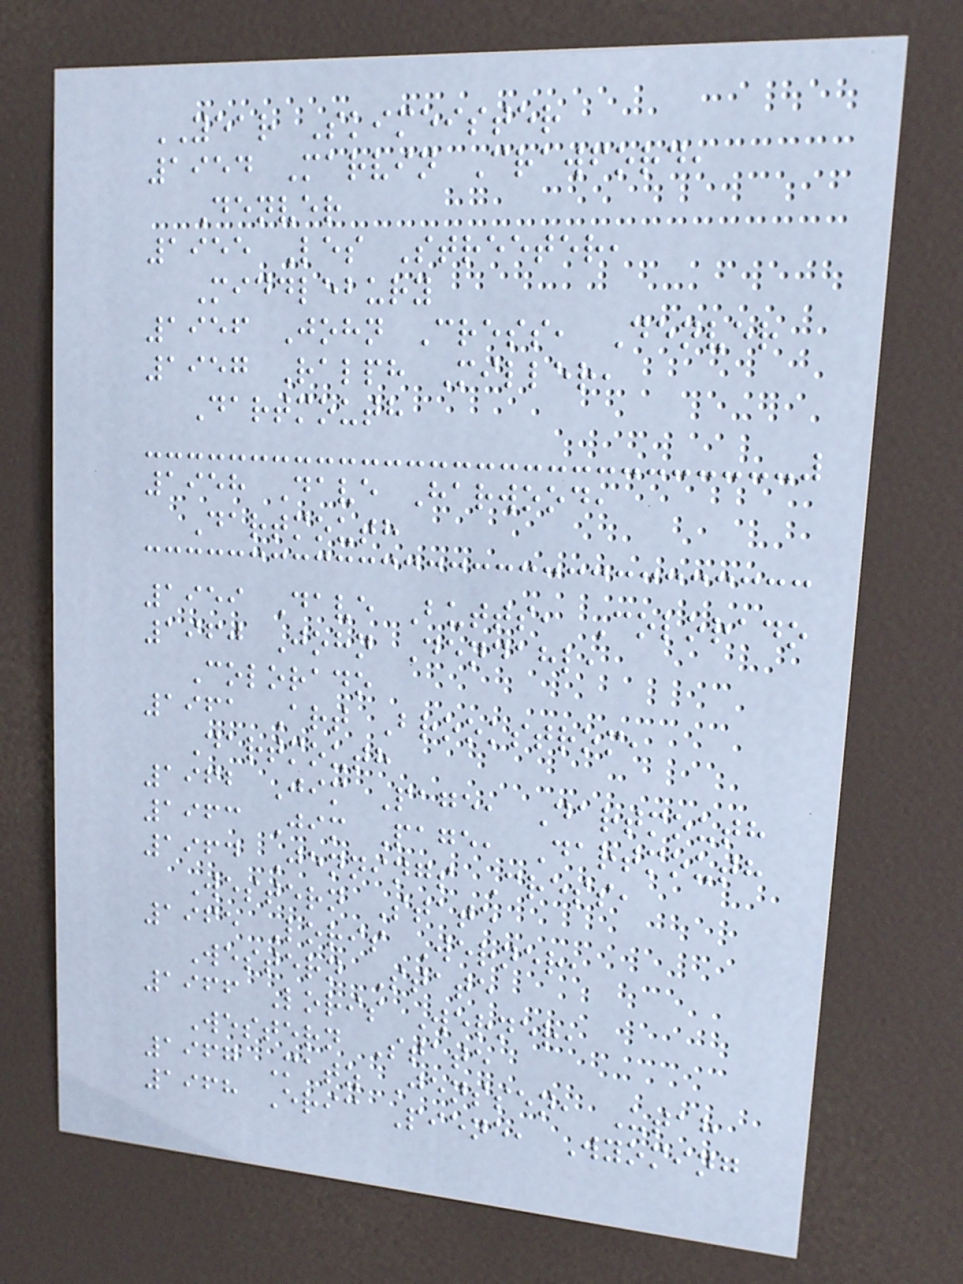YEAR Skimeister
1954 Marvin Crawford,
Denver
1955 Les Streeter,
Middlebury
1956 John Cress, Denver
1957 Ralph Miller,
Dartmouth
1958 Dave Harwood,
Dartmouth
1959 Dave Butts, Colorado
1960 John Dendahl,
Colorado
1961 Art Brookstrom,
Dartmouth
1962 Jim Page, Dartmouth
1963 Jim Page, Dartmouth
1964 Jennings Cress,
Western State
1965 Loris Werner,
Western State
1966 Loris Werner,
Western State
1967 Matz Jenssen, Utah
1968 Eric Piene, Wyoming
